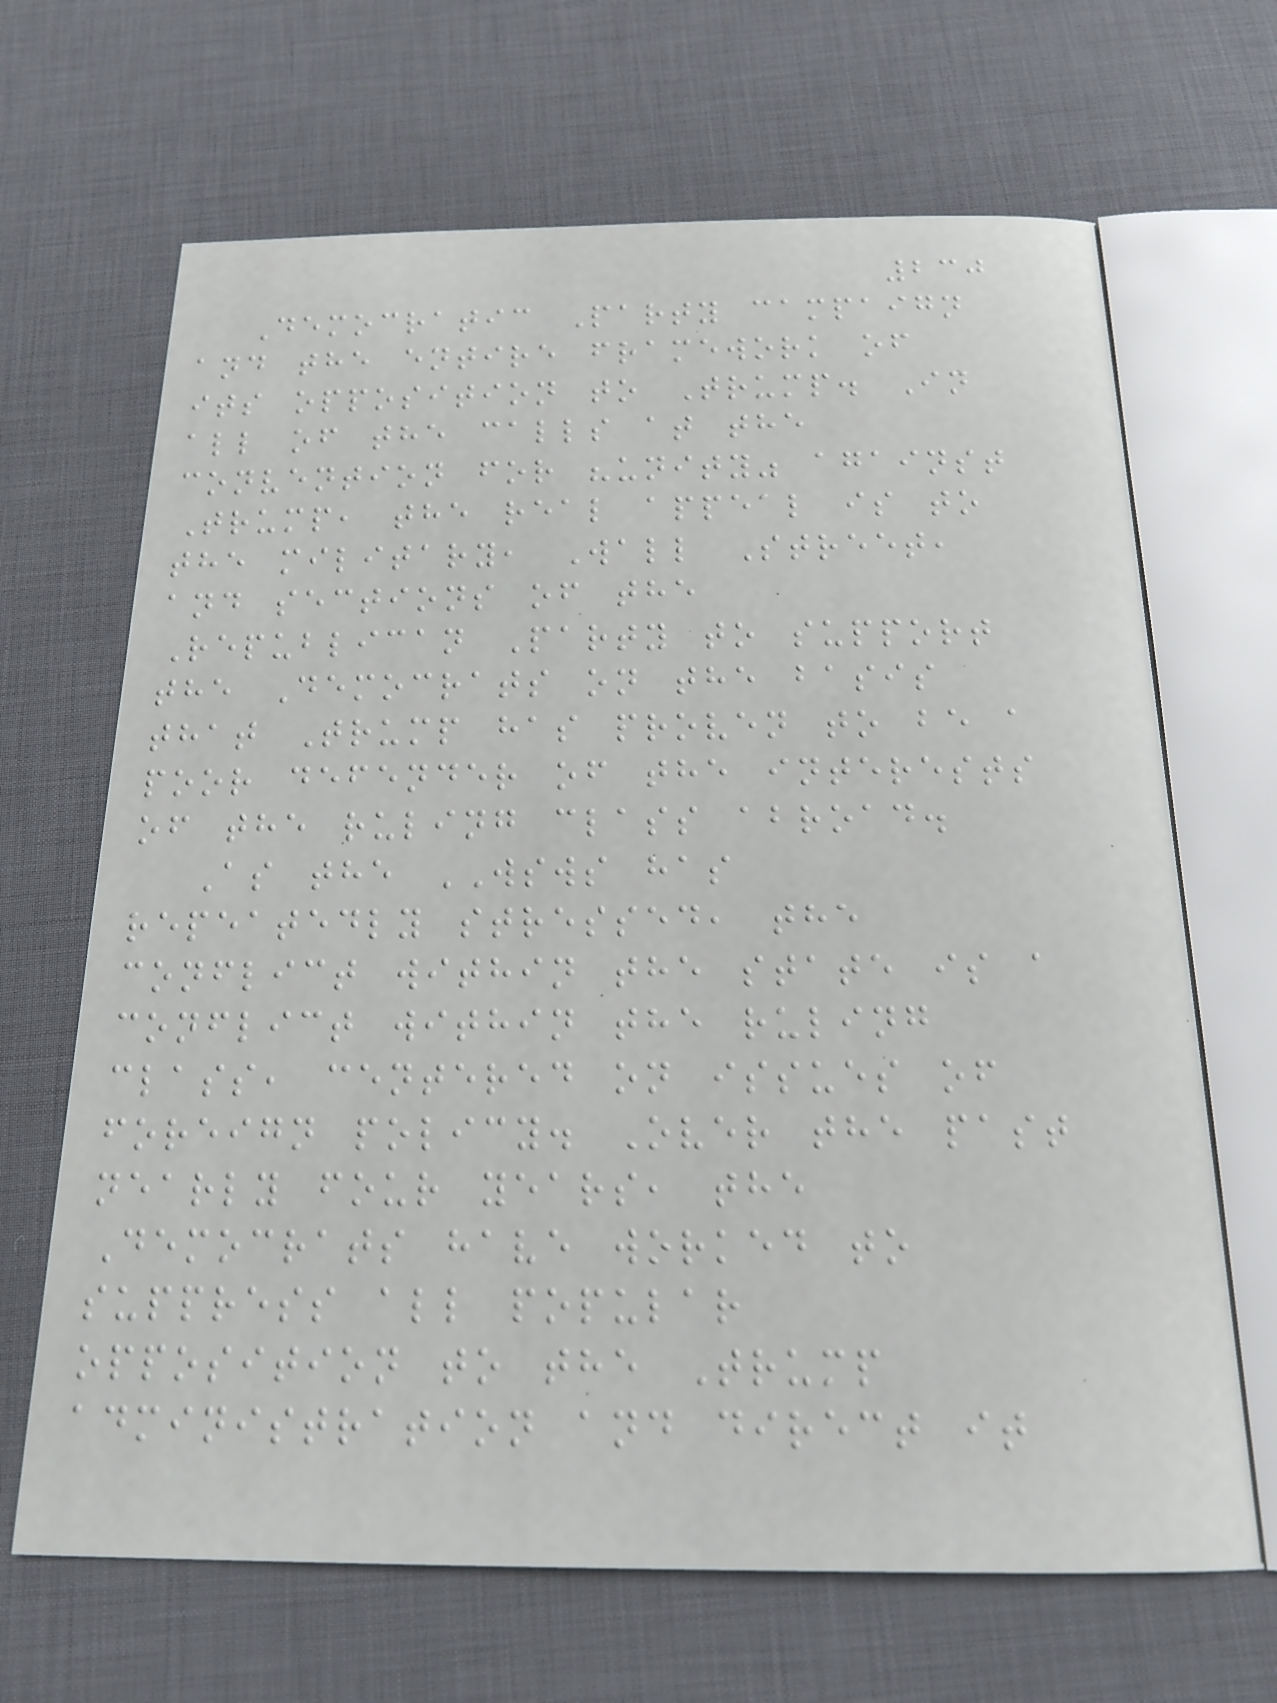230
Democratic Party campaign
and the entire framework of
its opposition to Trump. In
all of the calls at the
convention for "unity" against
Trump, the real appeal is to
the military, Wall Street,
and sections of the
Republican Party to support
the Democrats on the basis
that Trump has proven to be a
poor defender of the interests
of the ruling class abroad.
As the WSWS has
repeatedly stressed, the
conflict within the state is a
conflict within the ruling
class, centered on issues of
foreign policy. Over the past
nearly four years, the
Democrats have worked to
suppress all popular
opposition to the Trump
administration and direct it
